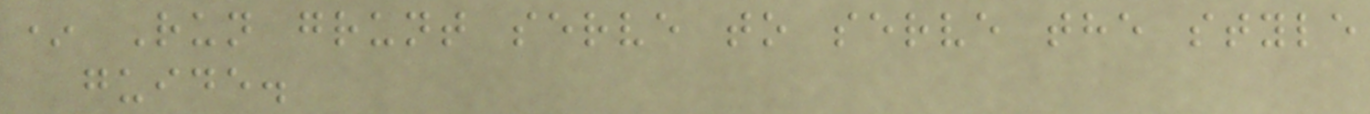* Run grunt serve to serve the style
guide.
